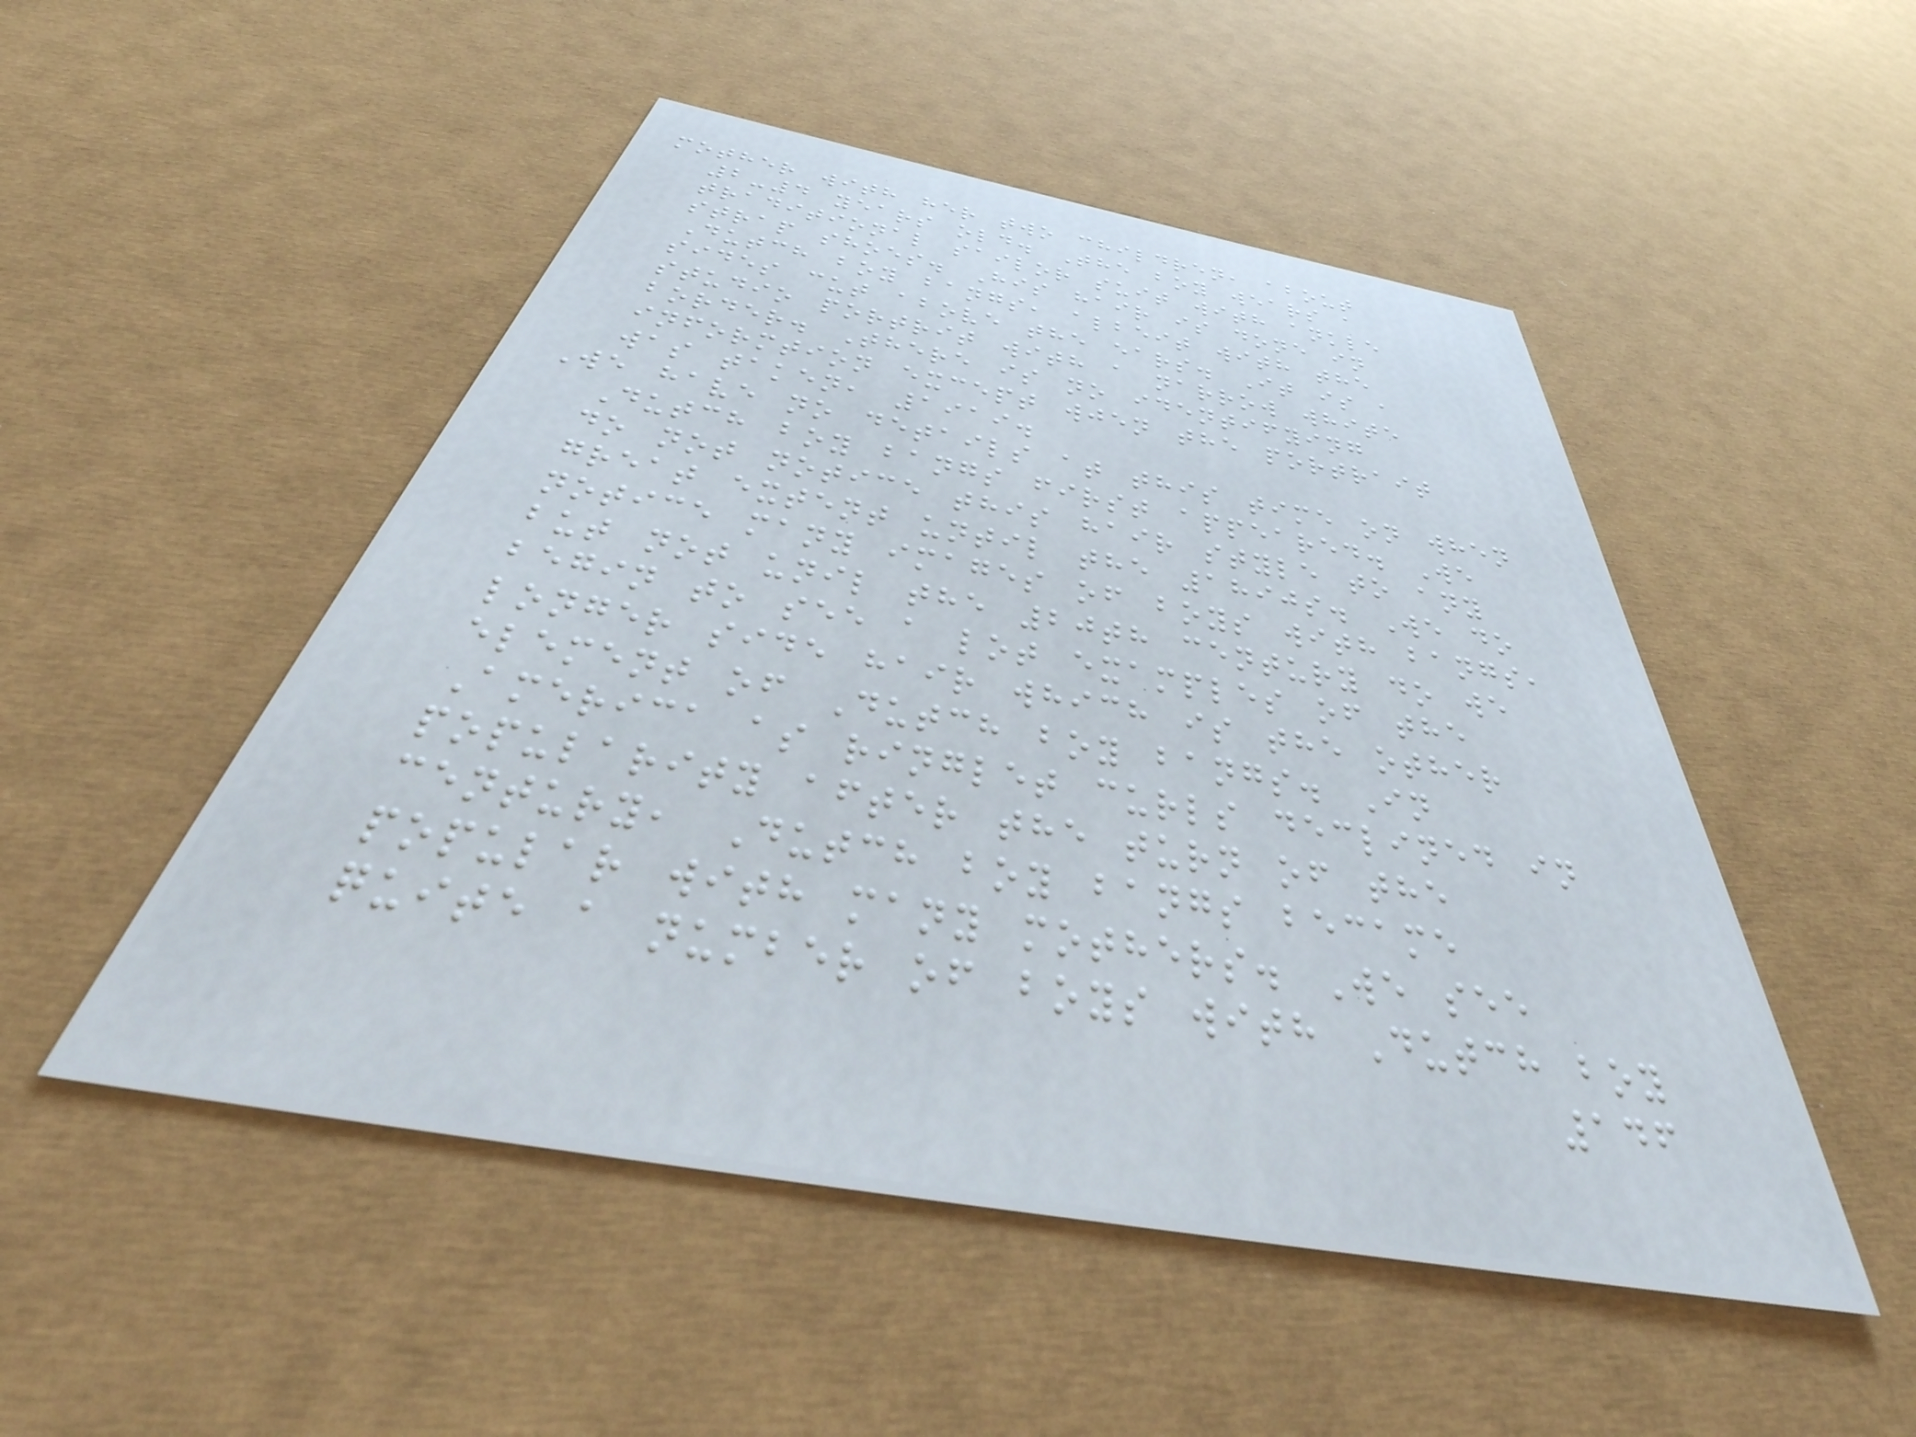mother with her two children, about
2-4 years old. The boy wears a
traditional sailor suit with ankle
strap shoes. His hair is done in
Dutch boy bangs, albeit with the
sides cut above the ears. It is a
studio portrit with a narrow white
border. There is no identifying
informtion except wjen the portrait
was taken, 1919.
We have no details at this time on when
Dutch boy bangs first appeared. We
do not notice this hair style to any
great extent until the 1890s. We do
notice many images of boys with bangs,
but not unil the 20th century do we
begin to see a lot examples of the
longer side hair which is the other
element of Dutch boy bangs. In
America as ringlet curls declined in
popularity after the turn of the
century, Dutch boy bangs became
popular with many mothers. We see
quite a number of boys with Dutch boy
146
